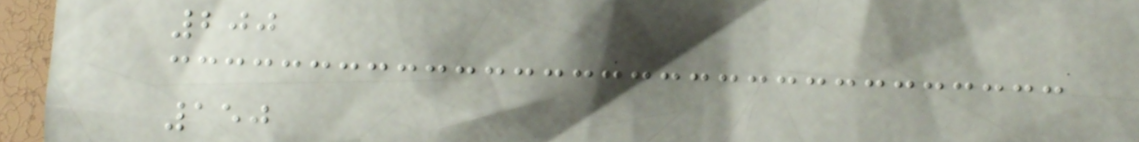200
150
